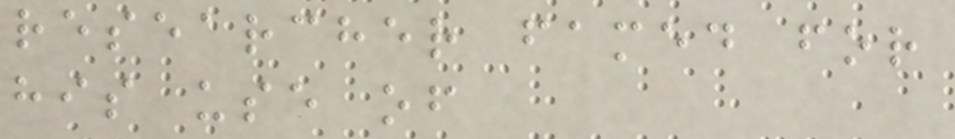researcher famed for
his use of
